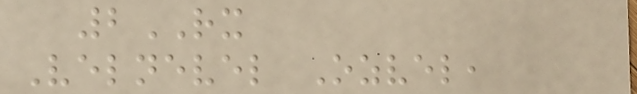2RX
Velnevel Ozvel,
